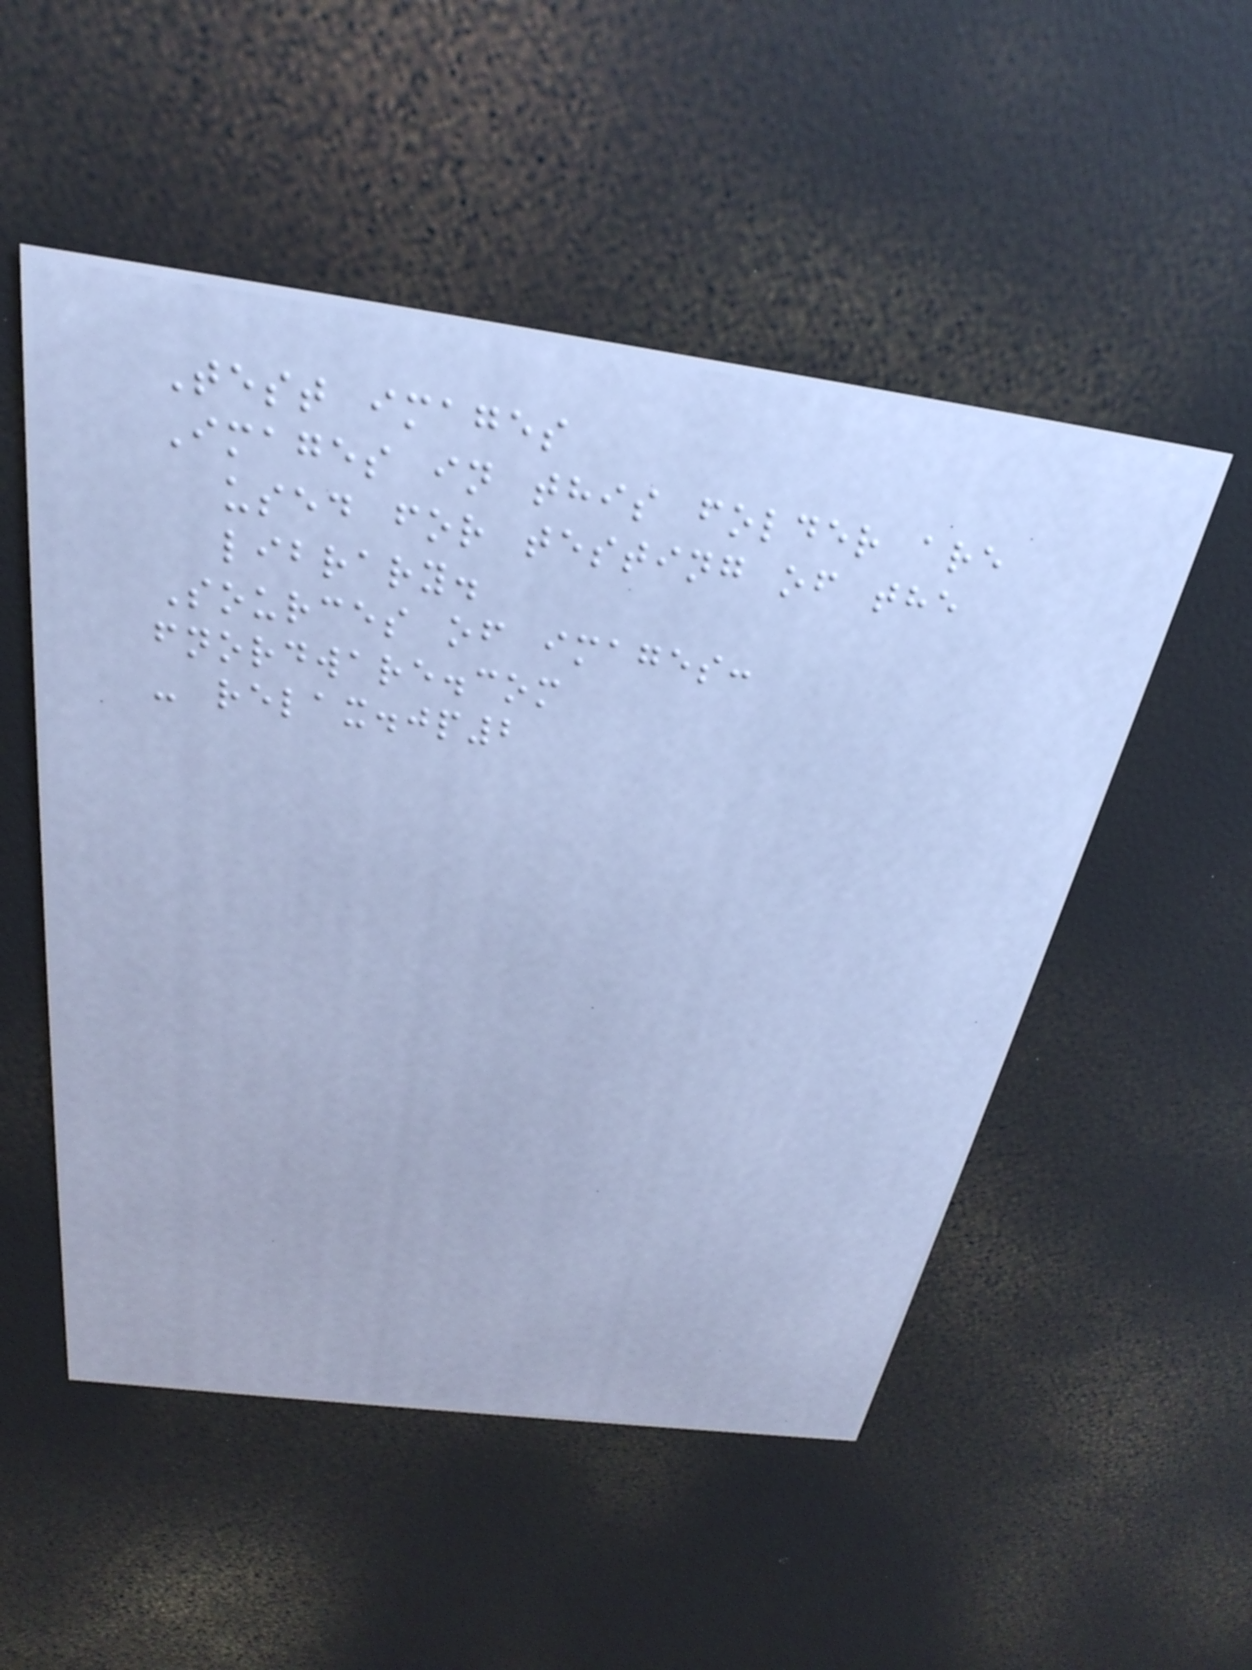Test images
Images in this folder are
used for testing of the
library.
Sources of images:
fnordware.com
- relax.jp2
